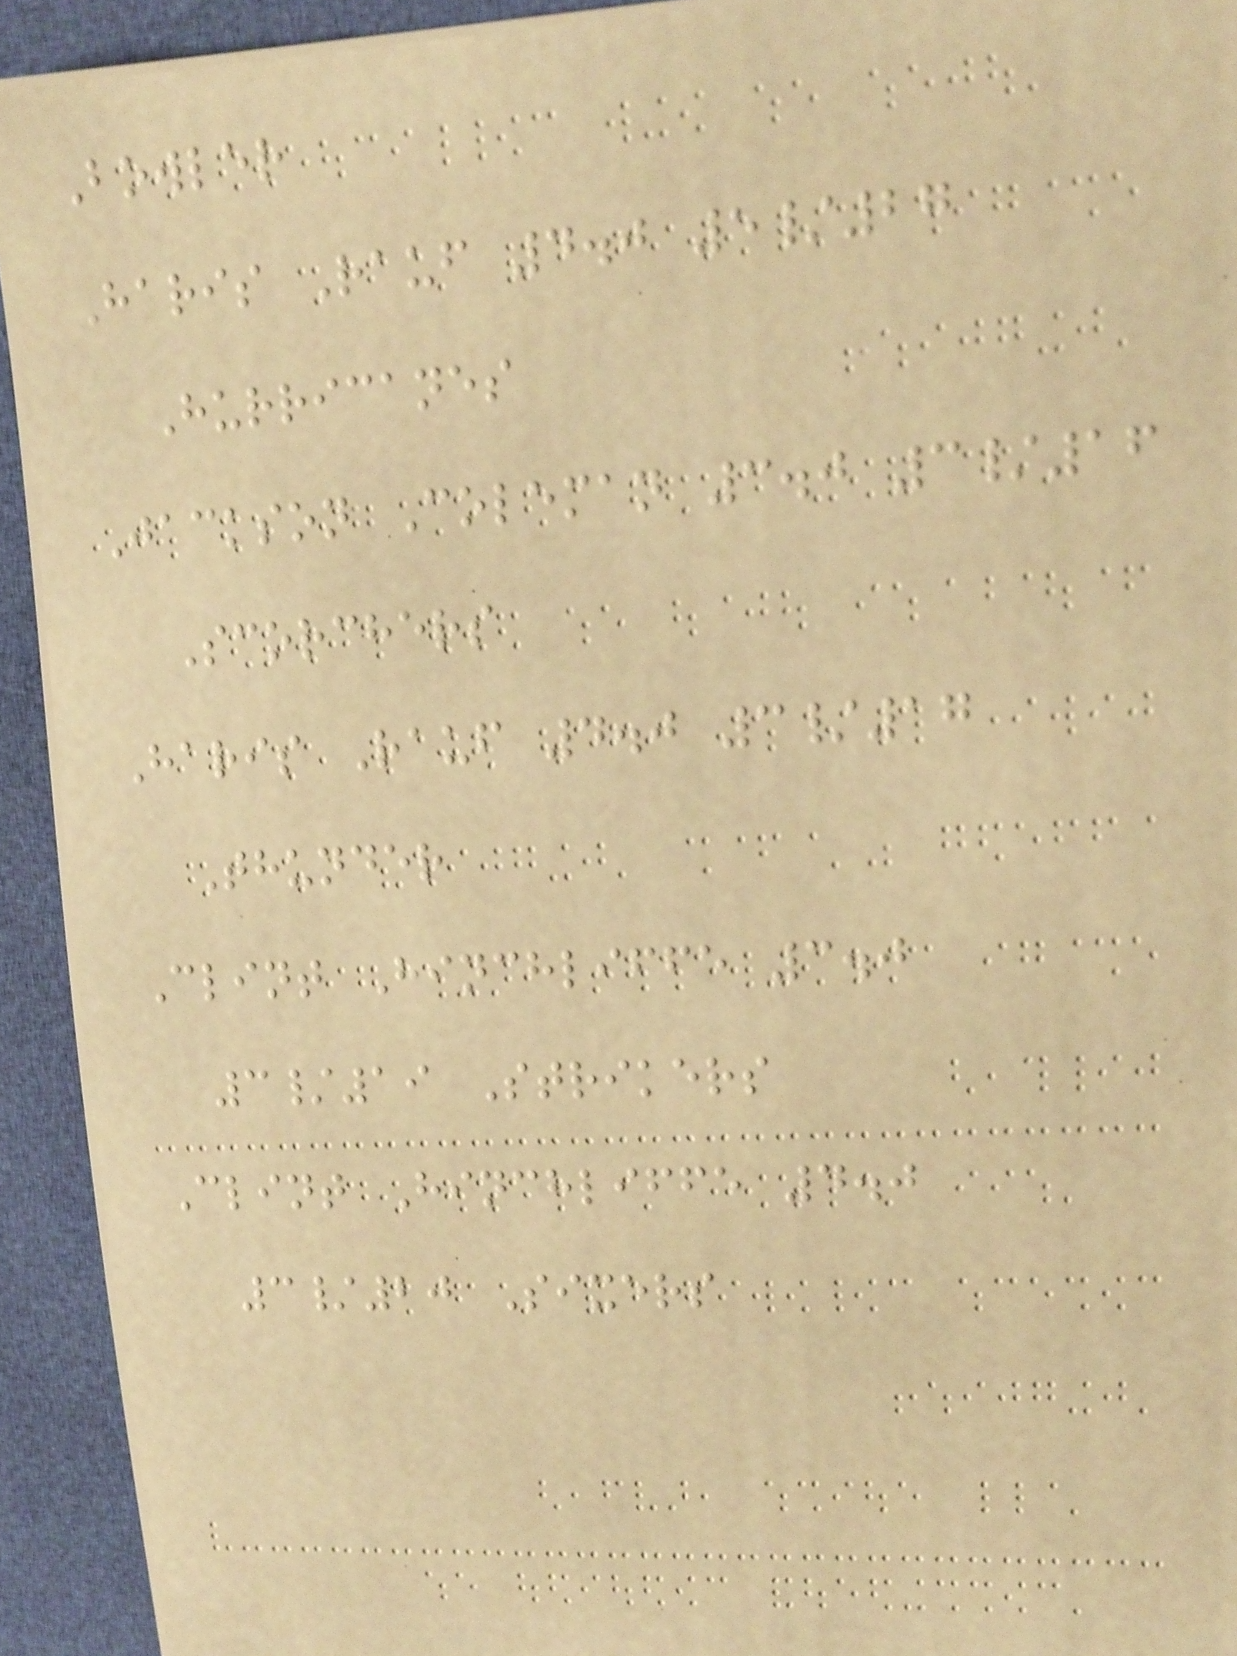Bowler
Haris Rauf 4.0 5/27
Hurricanes
Jackson Coleman 3.0 3/16
Scorchers
Haris Rauf 4.0 3/17
Thunder
Clint Hinchliffe 3.0
3/19 Strikers
Clint Hinchliffe 4.0
3/20 Sixers
